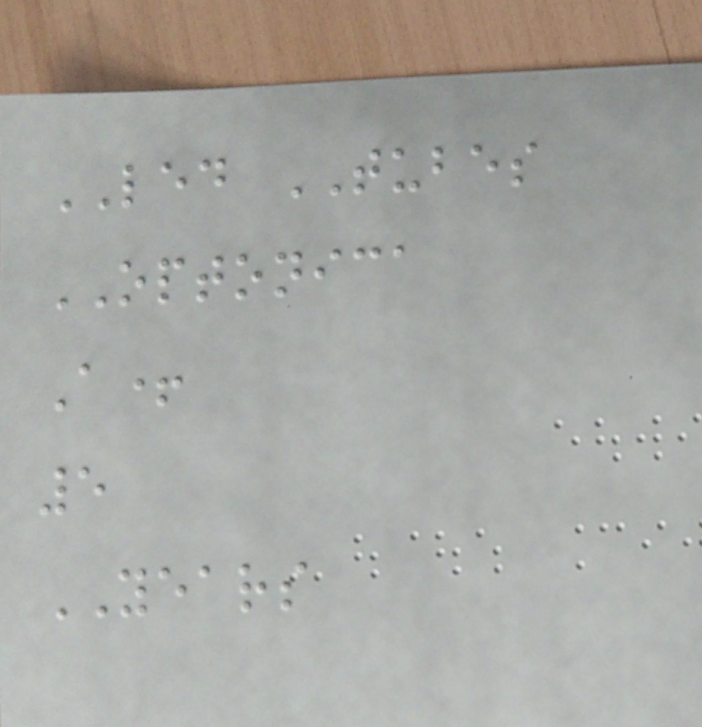LED TUBES
OPTONICA
A+
5
YEARS
